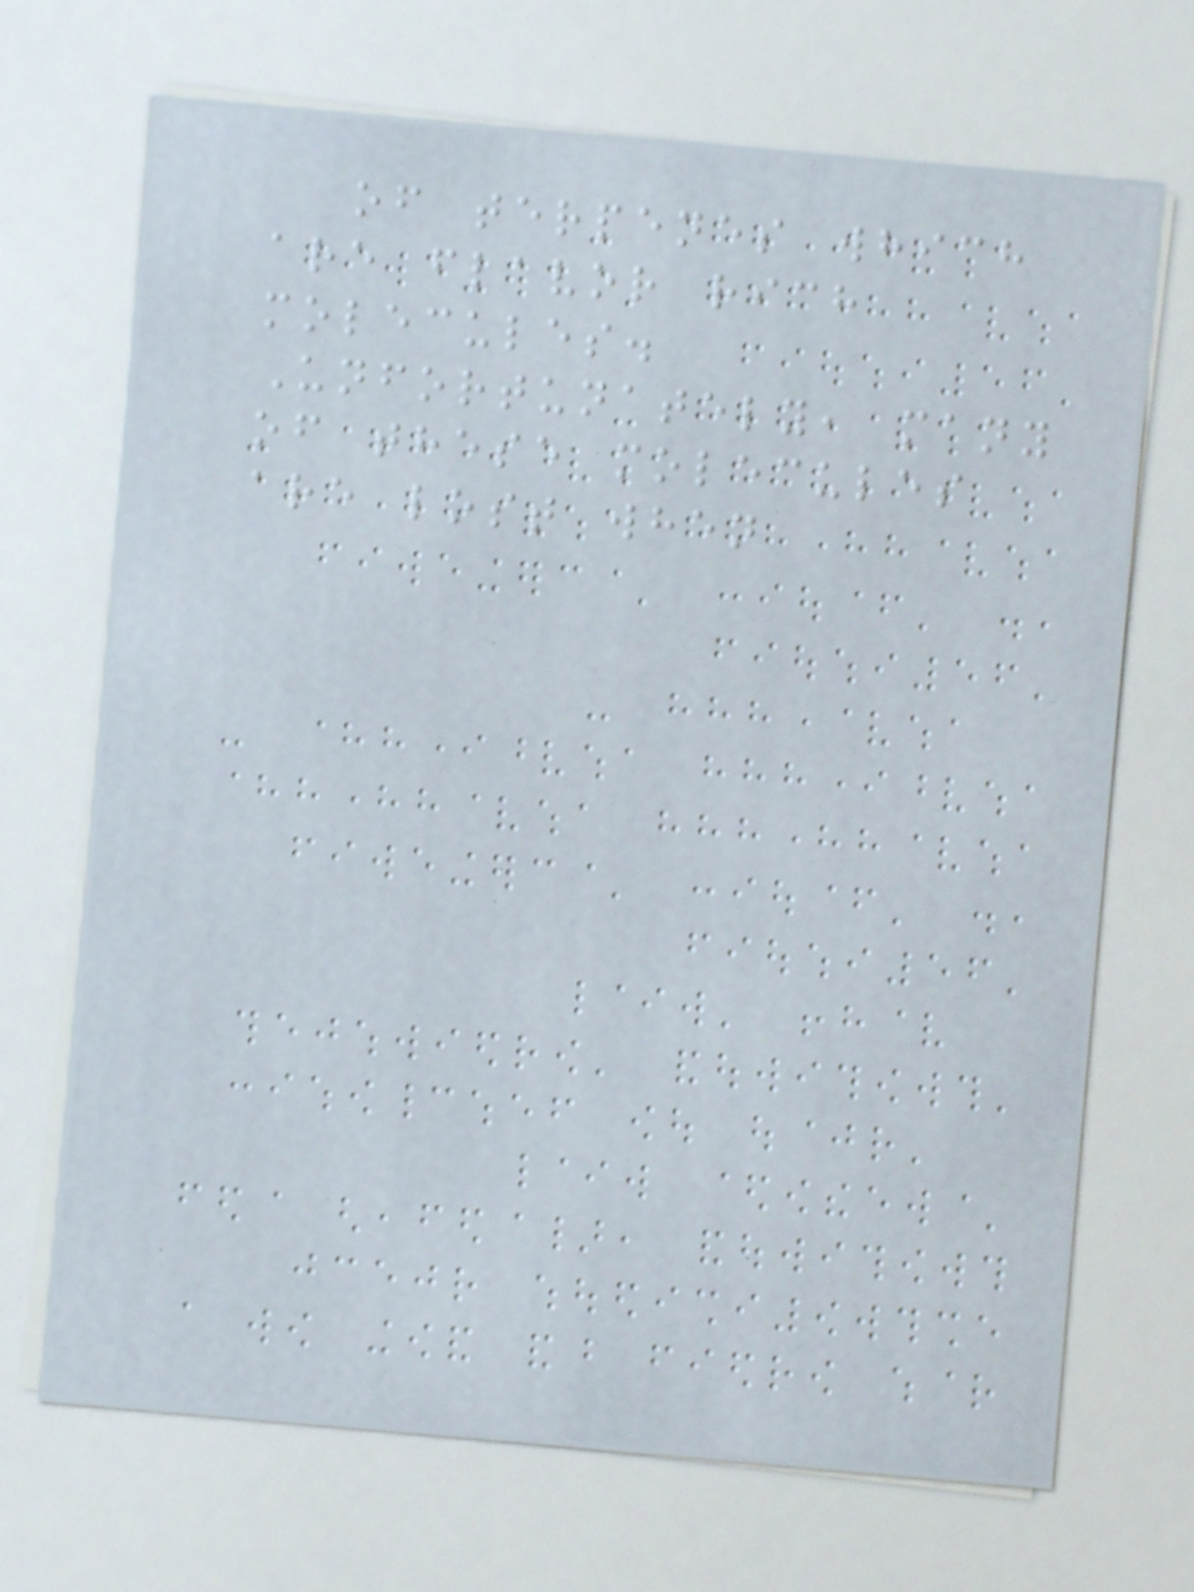of terpenes which
are flavor rich
molecules.
Unfortunately, many
of these molecules
are lost when
